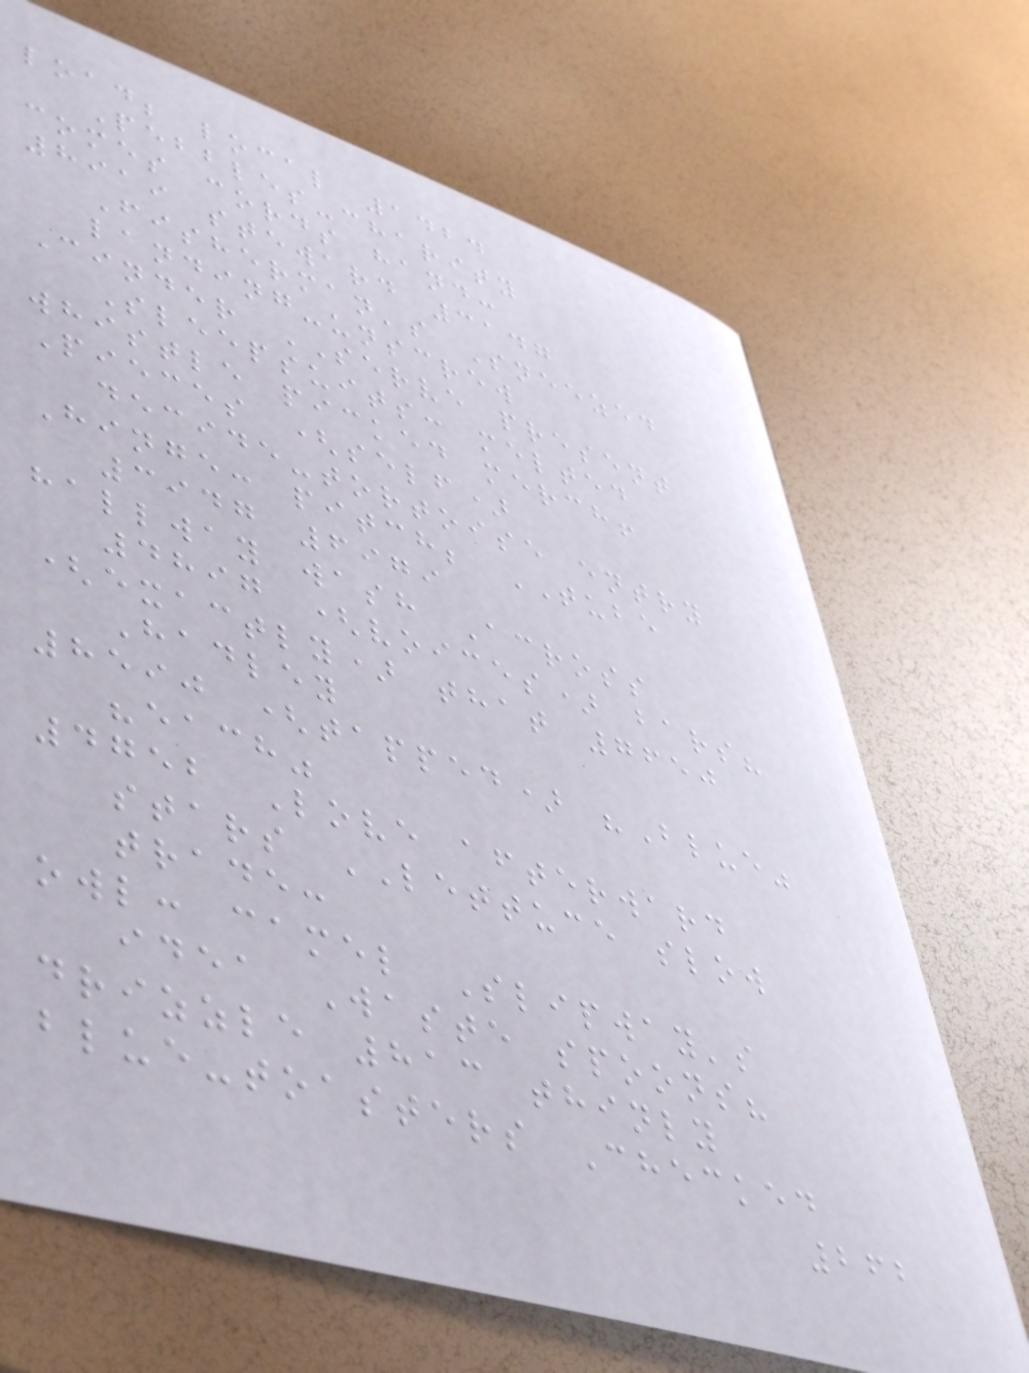load; local 1424
Pebbles-charity
comes cords hand:
8919 steward 3147
Fisherman's Sneezed
landing-unscrew
Cinder SERVE present
Sleepsuits: melted
whistle picked merch!
Pieces (self)
decide-tortoise entry
Hinge: pitch; TUBE
3947 6979
hallway wash Across
4897 (voices) bars?
(exactly) that 7650
Hadley
8590 (tapped) "Blue"
"each"
4752 Love afterward
stars LETTUCE slow
trade:
owl: camel Slipway's
idea Waste spoons?
drizzle 813 thinly
blue-toasters Checked
262
